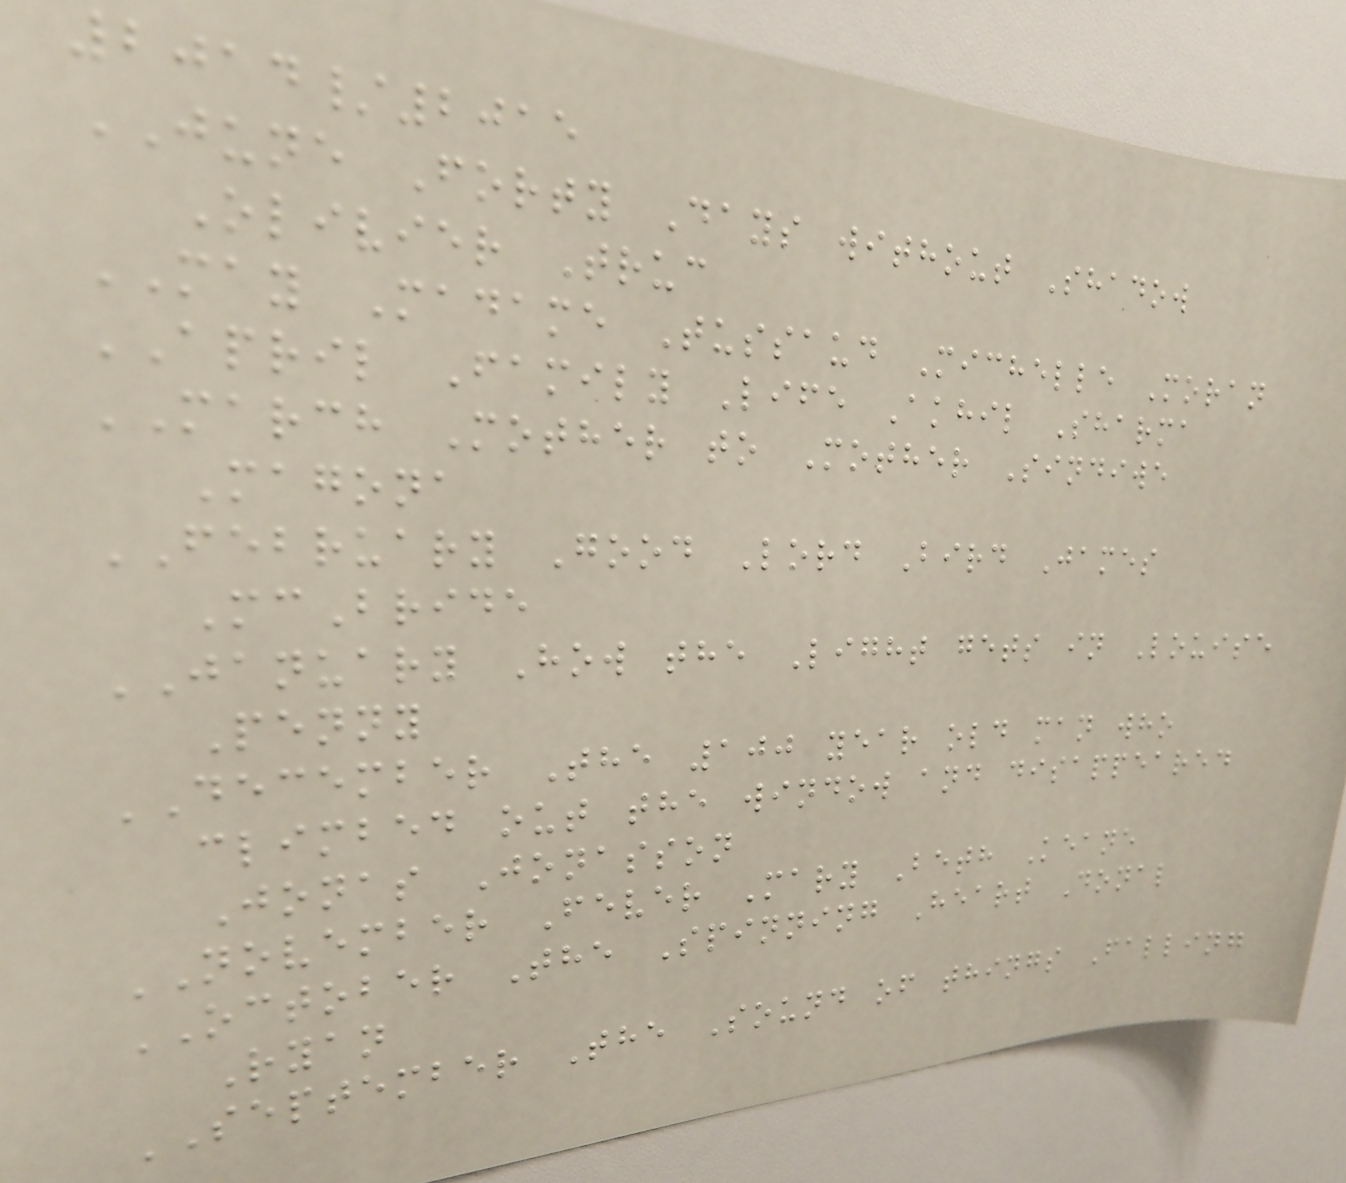2014/2015
JUNE Forty Days without Shadow
Olivier Truc
MAY Madame Tussaud Michelle Moran
APRIL Family Life Akhil Sharma
MARCH Mother to Mother Sindiwe
Magona
FEBRUARY Good Lord Bird James
McBride
JANUARY How the Light gets in Louise
Penny
DECEMBER The 100 year old man who
climbed out the window and disappeared
Jonas Jonasson
NOVEMBER Fever Mary Beth Keane
OCTOBER The Spinning Heart Donal
Ryan
SEPTEMBER The Sound of things Falling
